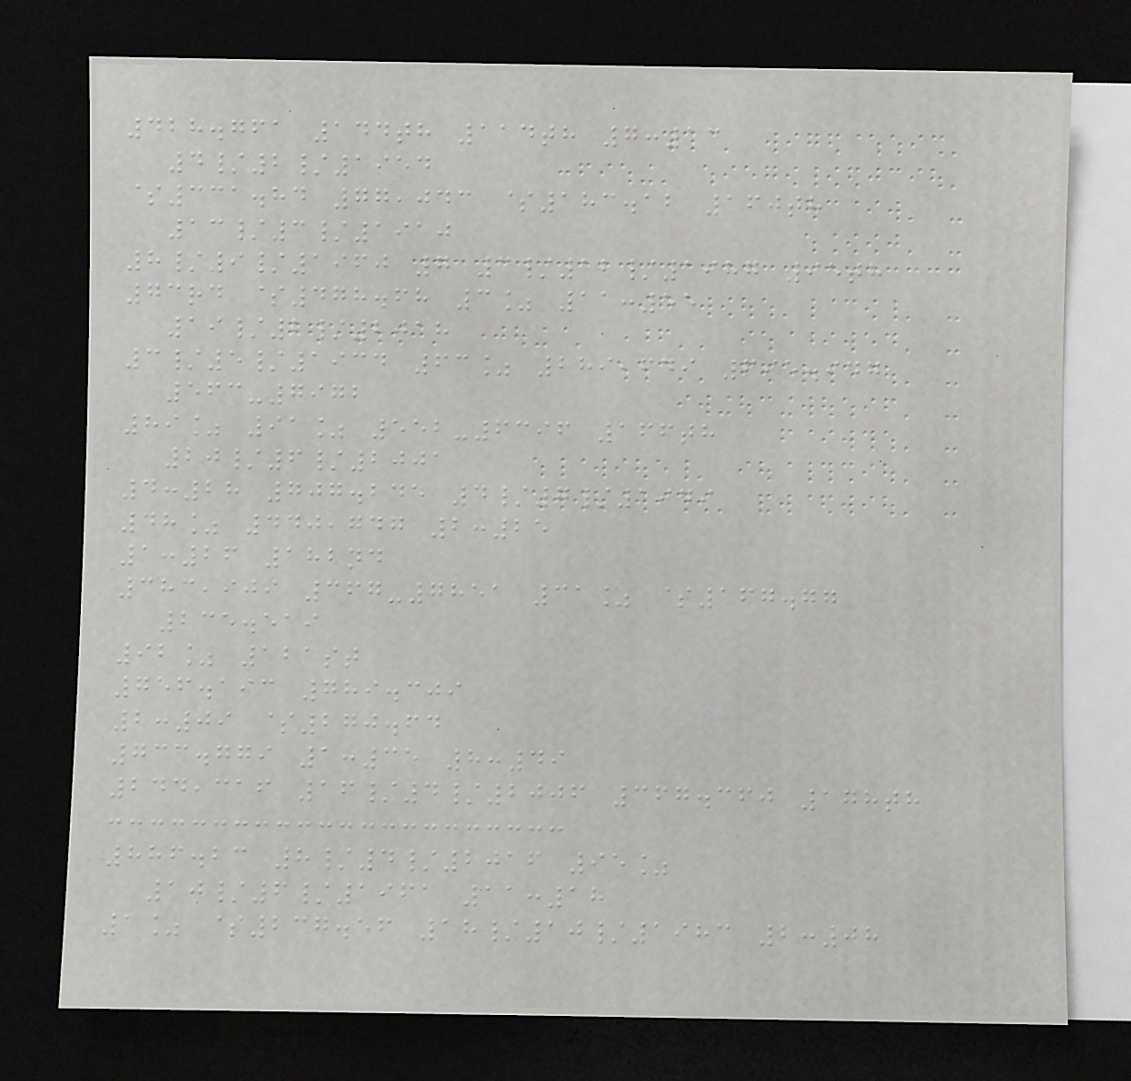428.761 144th 114th 7:13
4/2/1954
$331.84 77,043 $183.12 160th
13/3/1910
8/9/1960 7 3/12/1987 95th
73rd $478.68 3% 11:55
19/2/2018
3/5/1934 63% 289,649 695.947
563-7972
89% 91% 552-6396 166th
20/6/2001
4:28 707.245 4/7/1949
48% 440,747 2:25
1:26 182nd
383,909 367-7851 31% $167.77
235.519
92% 121st
756.193 789.309
2:09 $270.64
733.779 1:35 8:49
244,316 16/4/2006 367.360 178th
886.23 8/4/2016 95%
10/6/1961 11:18
1% $237.56 18/10/1983 2:08
